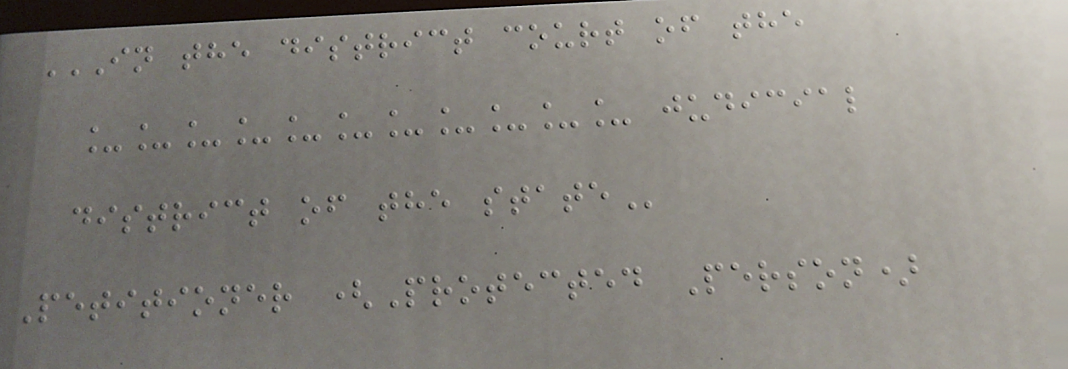IN THE DISTRICT COURT OF THE
___________ JUDICIAL
DISTRICT OF THE STATE
Petitioner (Protected Person)
